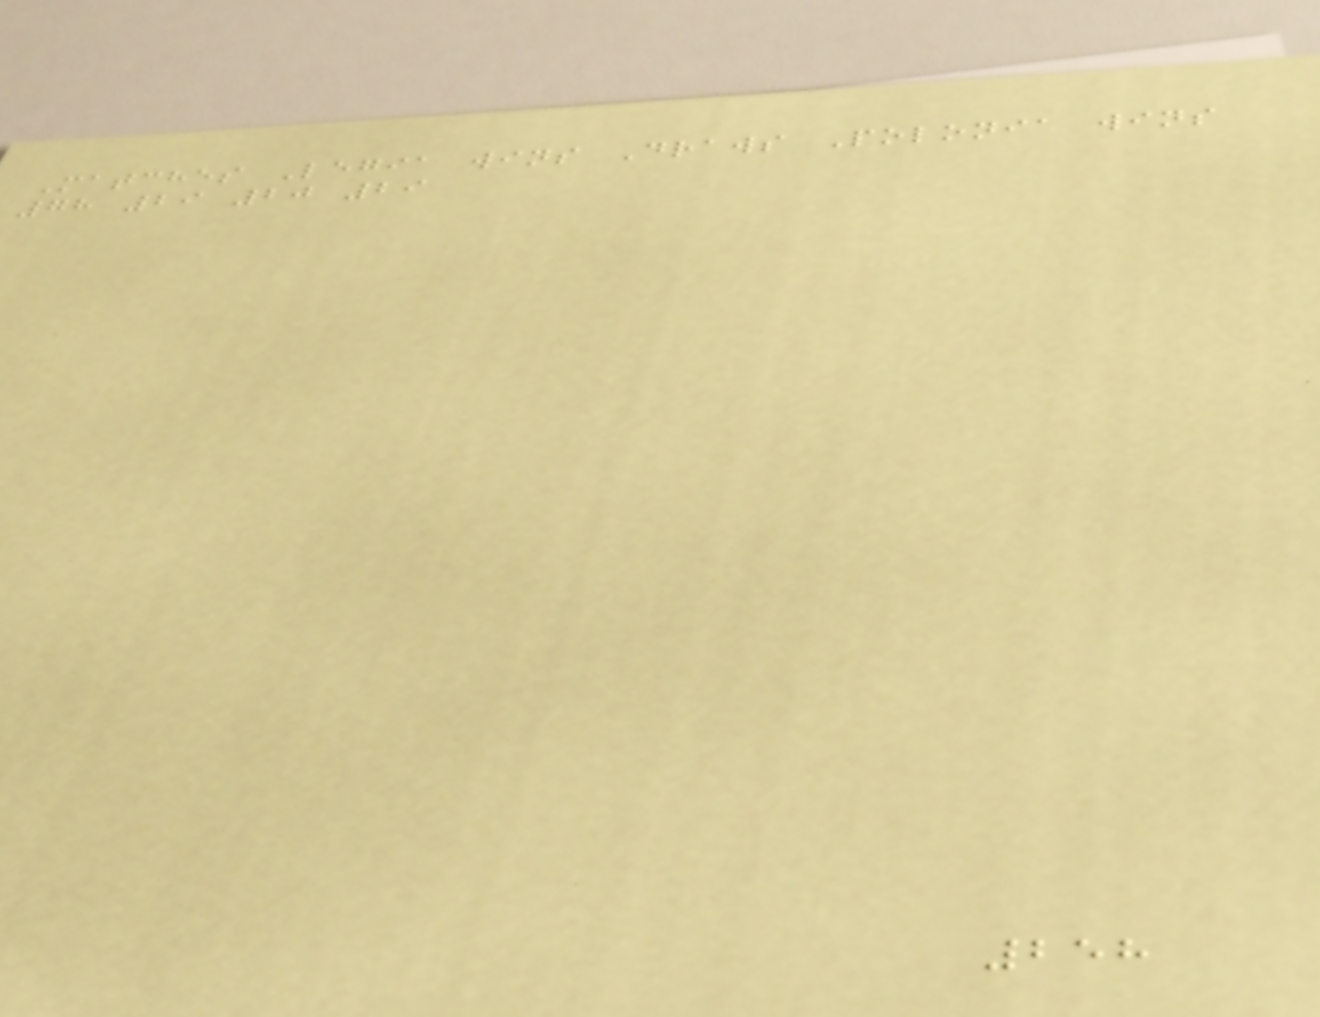Matches Legia wins Draws Polonia wins
78 29 20 29
258
